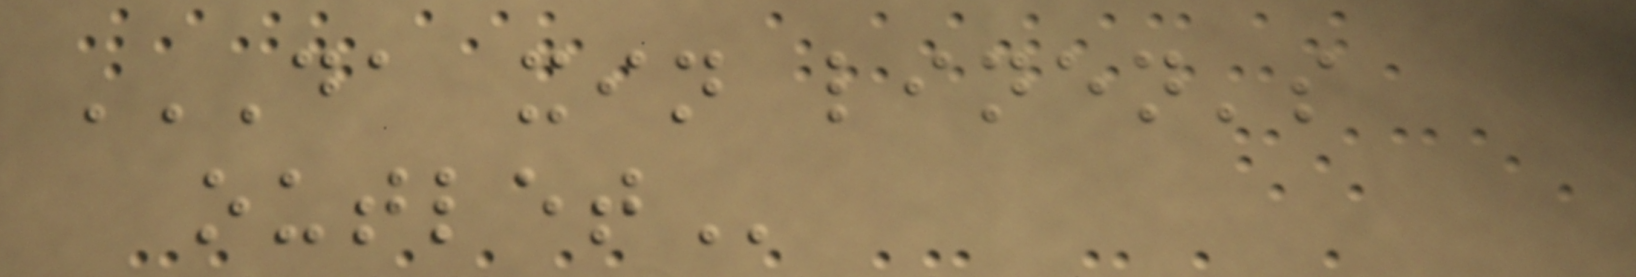DA XIN LINEN'S
OUTLET
